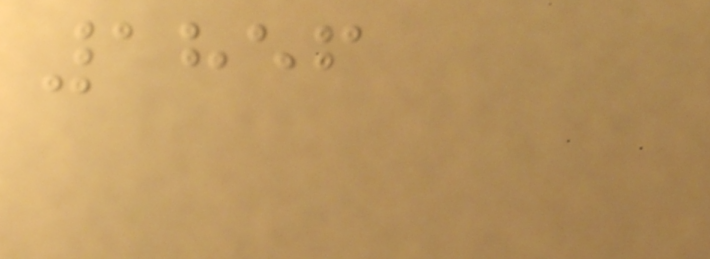1856
